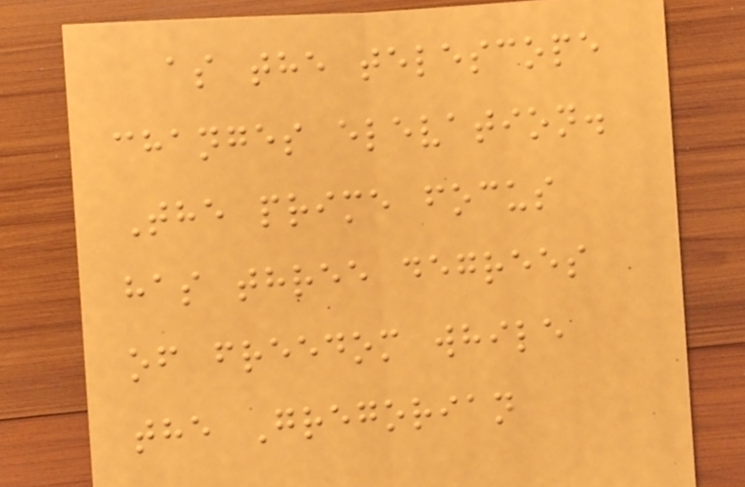as the telescope
changes elevation.
The prime focus
has three degrees
of freedom while
the Gregorian
